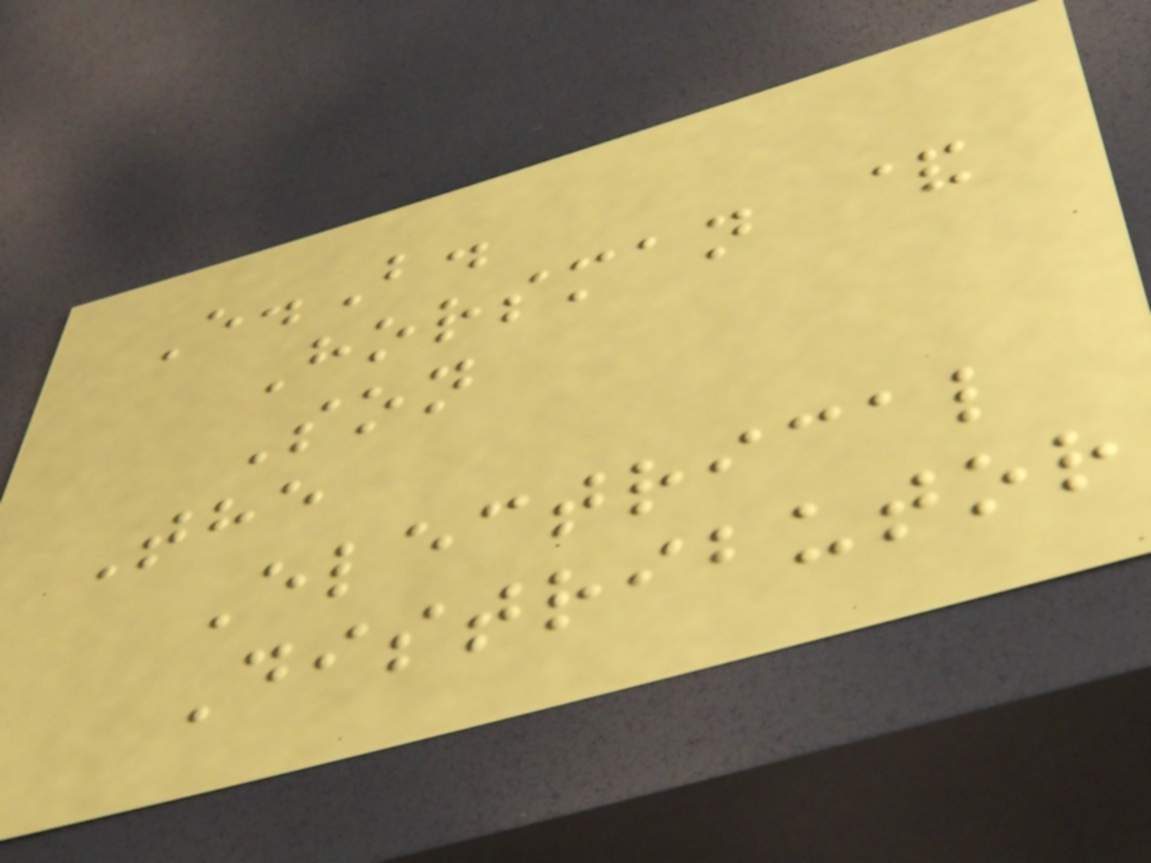E.B.
Horsman &
Son
The
Electrical
Distributor
